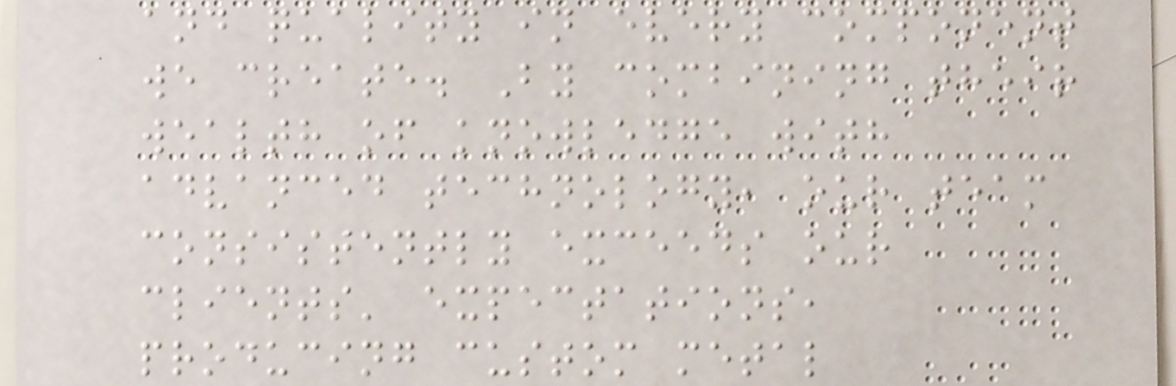and quality in every component
we create. By combining their
wealth of knowledge with
advanced technology, our team
consistently exceeds our
clients' expectations,
producing custom metal
